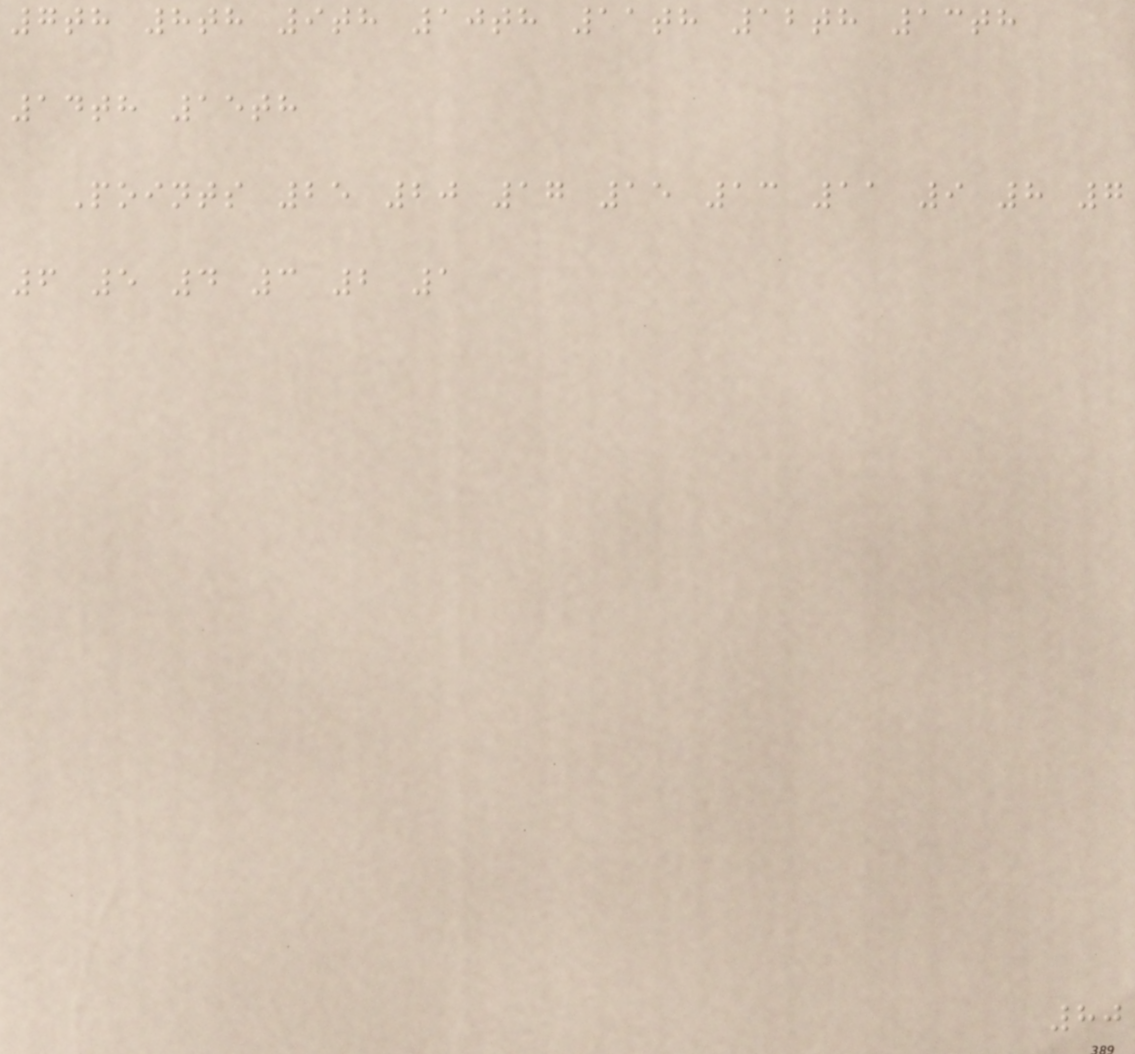7th 8th 9th 10th 11th 12th 13th
14th 15th
Points 25 20 17 15 13 11 9 8 7
6 5 4 3 2 1
80
